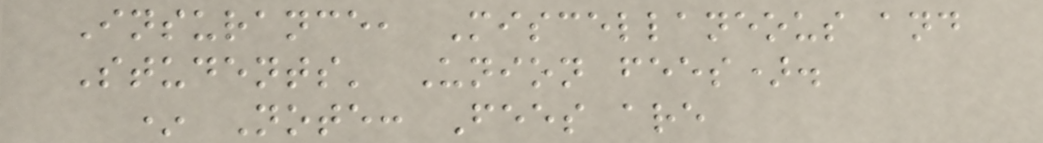Insurance, Miscellaneous and
Students' Union fees).
* Note: Fees are
